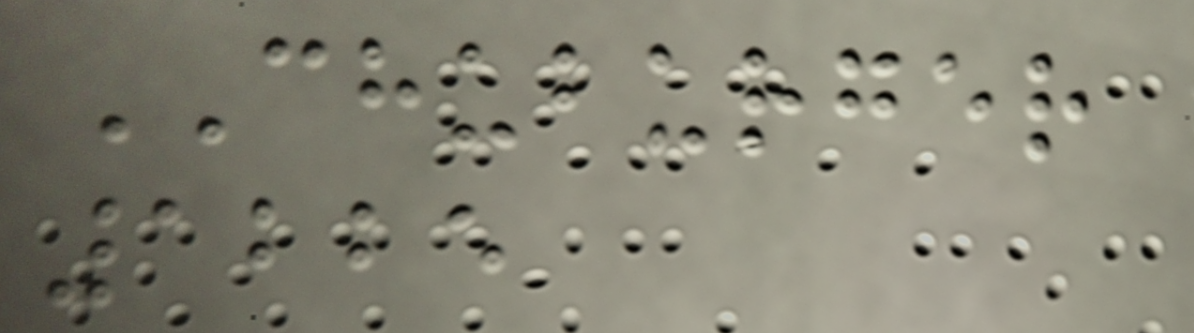CHUBURGER
1225
